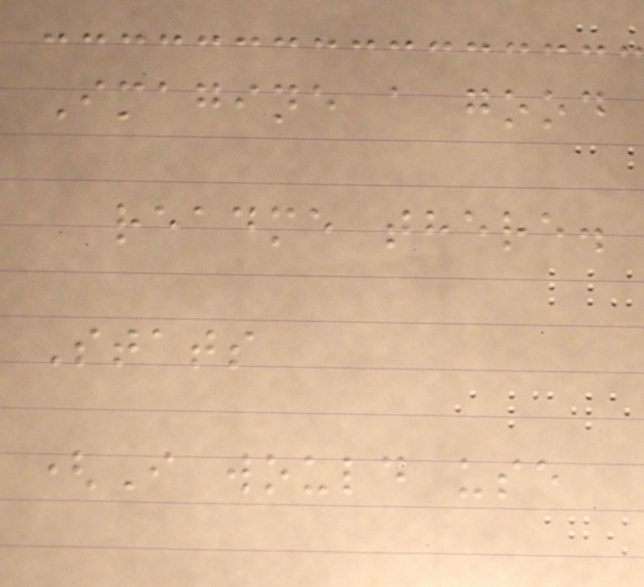Imagine a good
readme there.
Stats
(I would use
